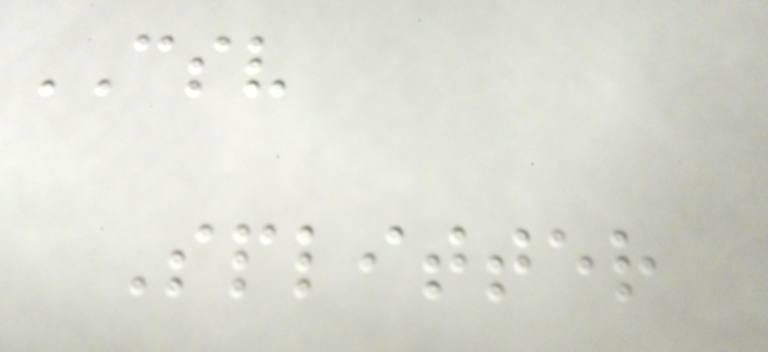CSV
Splitter
